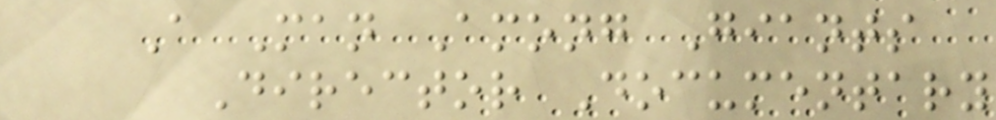A Man Among Giants
Director Documentary
